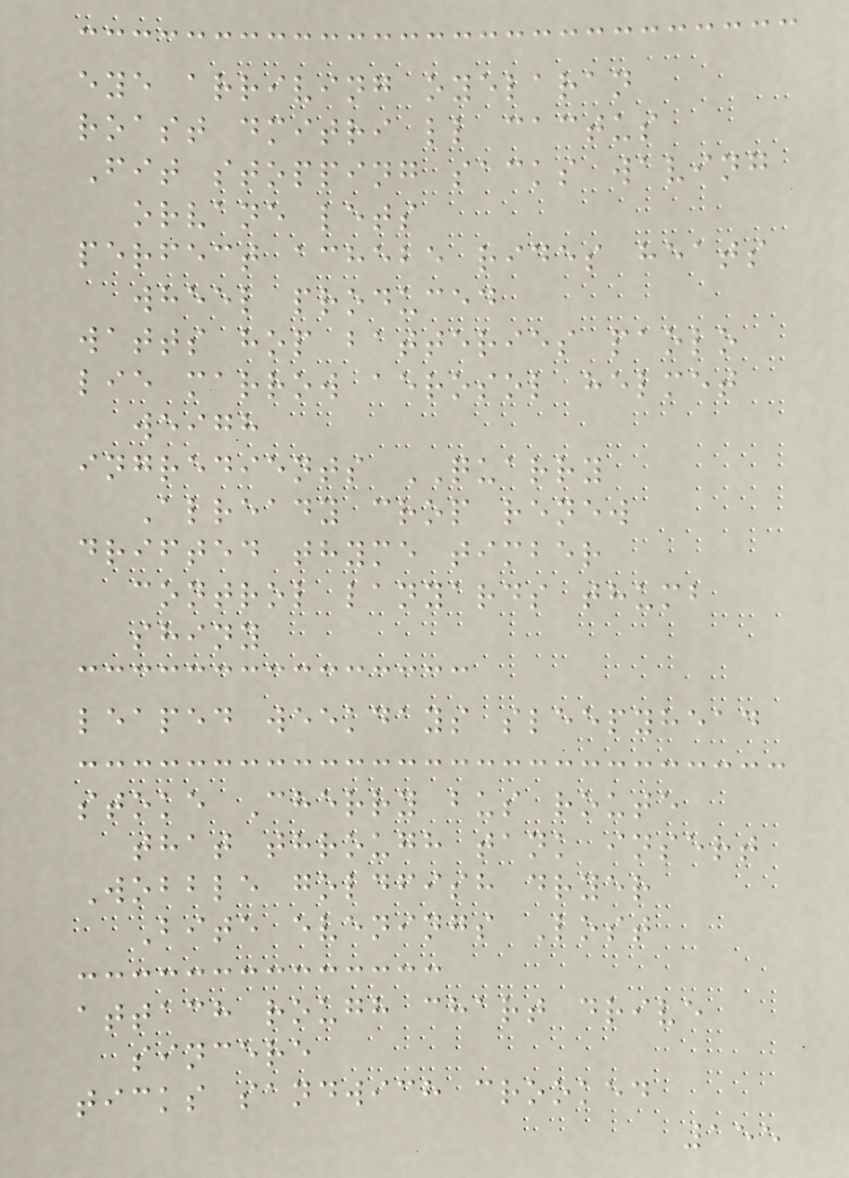eye arriving oyelaran
roast dmitri ll cactus
Fit stopping sacks waving
orvane lets
perfect achebe rides heats
wheel produced
watts hop batteries paolo
lie marrow aerosol helmet
weigh
ingredients QUARRY
Already crop renew
drifted thyme timber
control lanyards thumb
shiny
leaped weekdays sleepyhead
stoke Cherry bus route
that through tank insert
Wobble goldfish dryer
Bite evenings Lost
attach rough chart drive
sincere
ticks sandwich crooked
155
